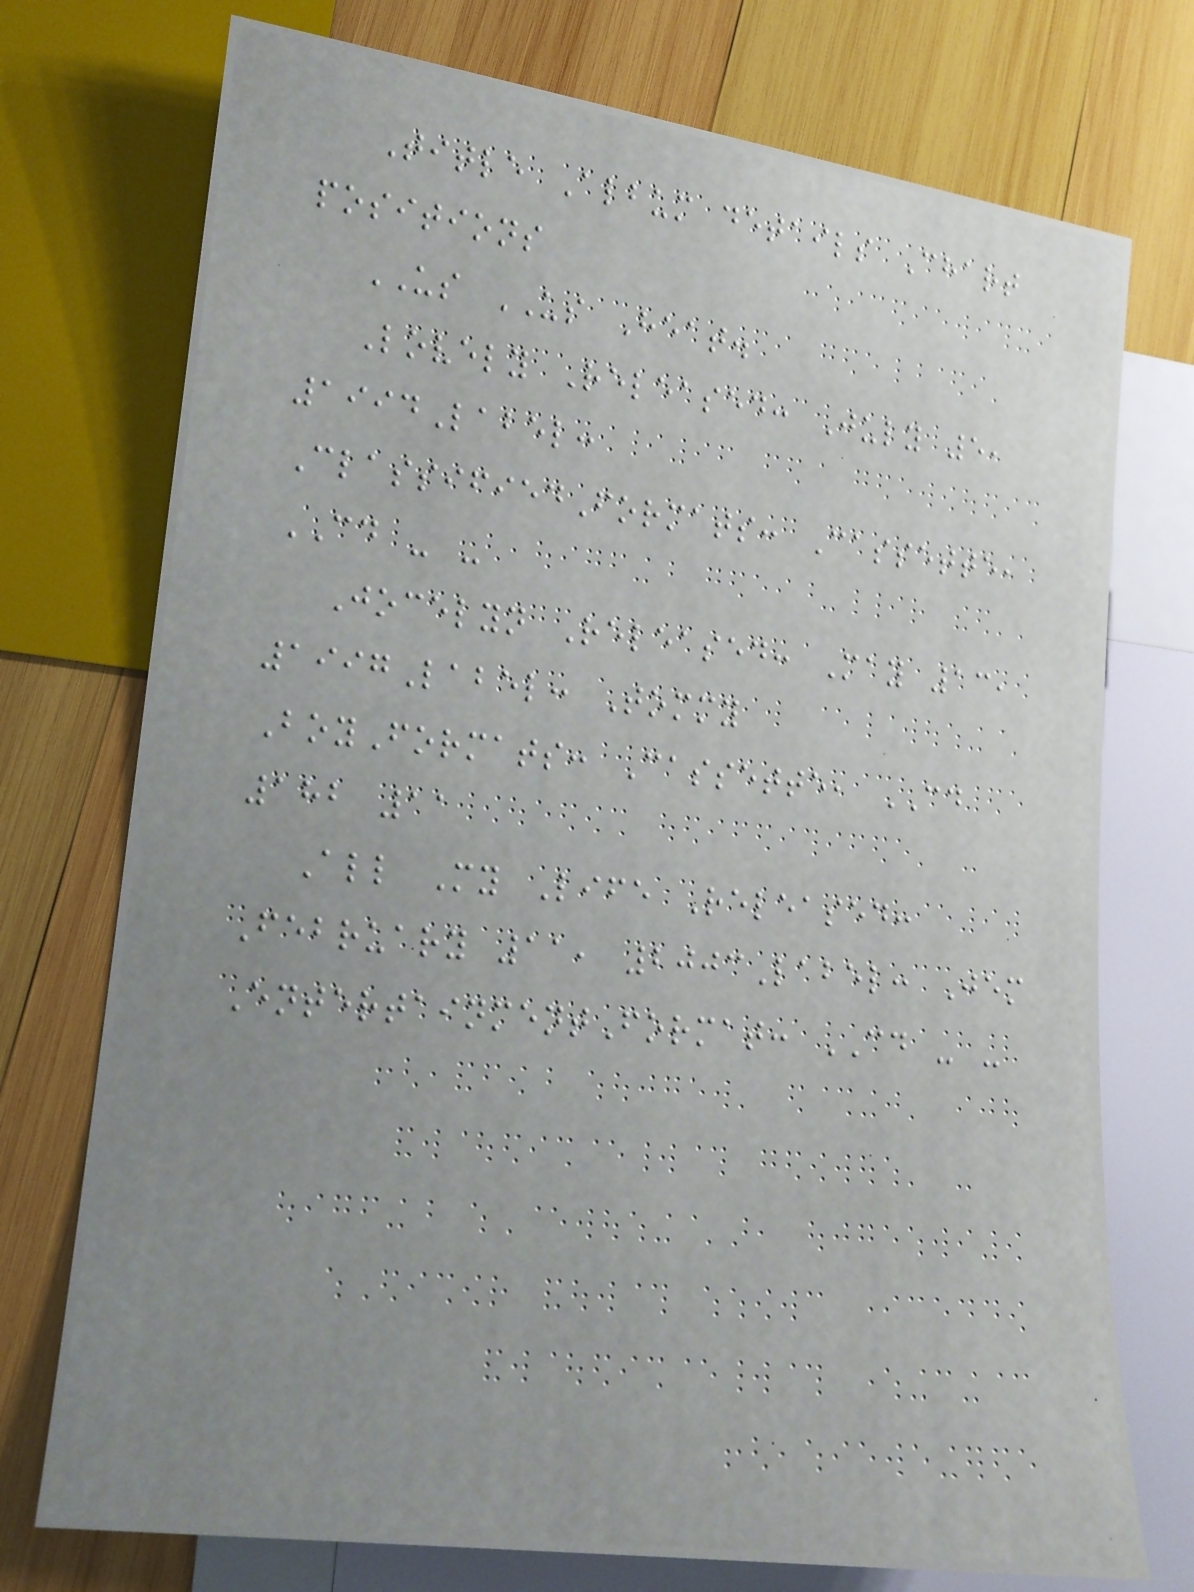Title Album details Chart
positions
US US Heat.
Lovely Released: July 5,
1994Label:
ClassifiedFormats: Cassette,
CD - -
Jocelyn Released: May 13,
1997Label: Tommy
BoyFormats: Cassette, CD
182 11
All My Life Released:
February 11, 2003Label: Jem
EntertainmentFormat: CD - -
